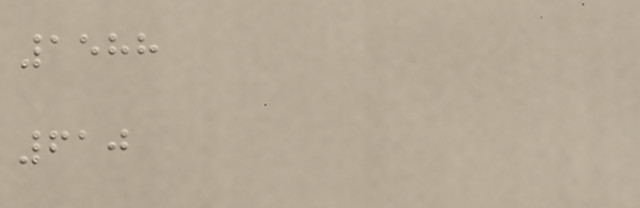1588
610
